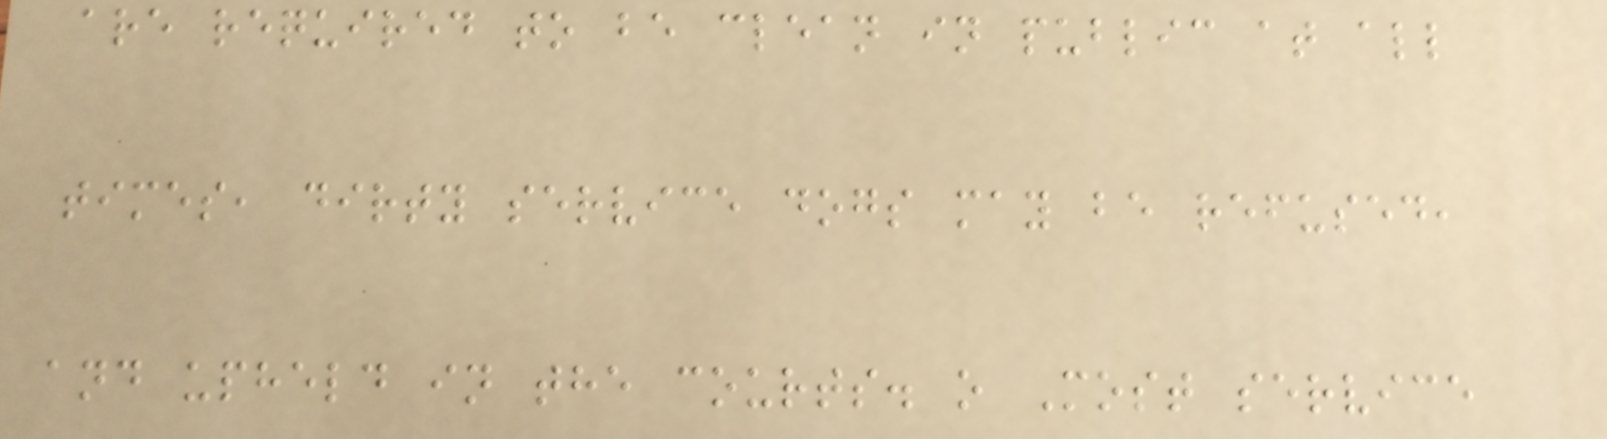are required to be clean in public at all
times, dirty service dogs may be refused,
and upheld in the courts. o Most service
